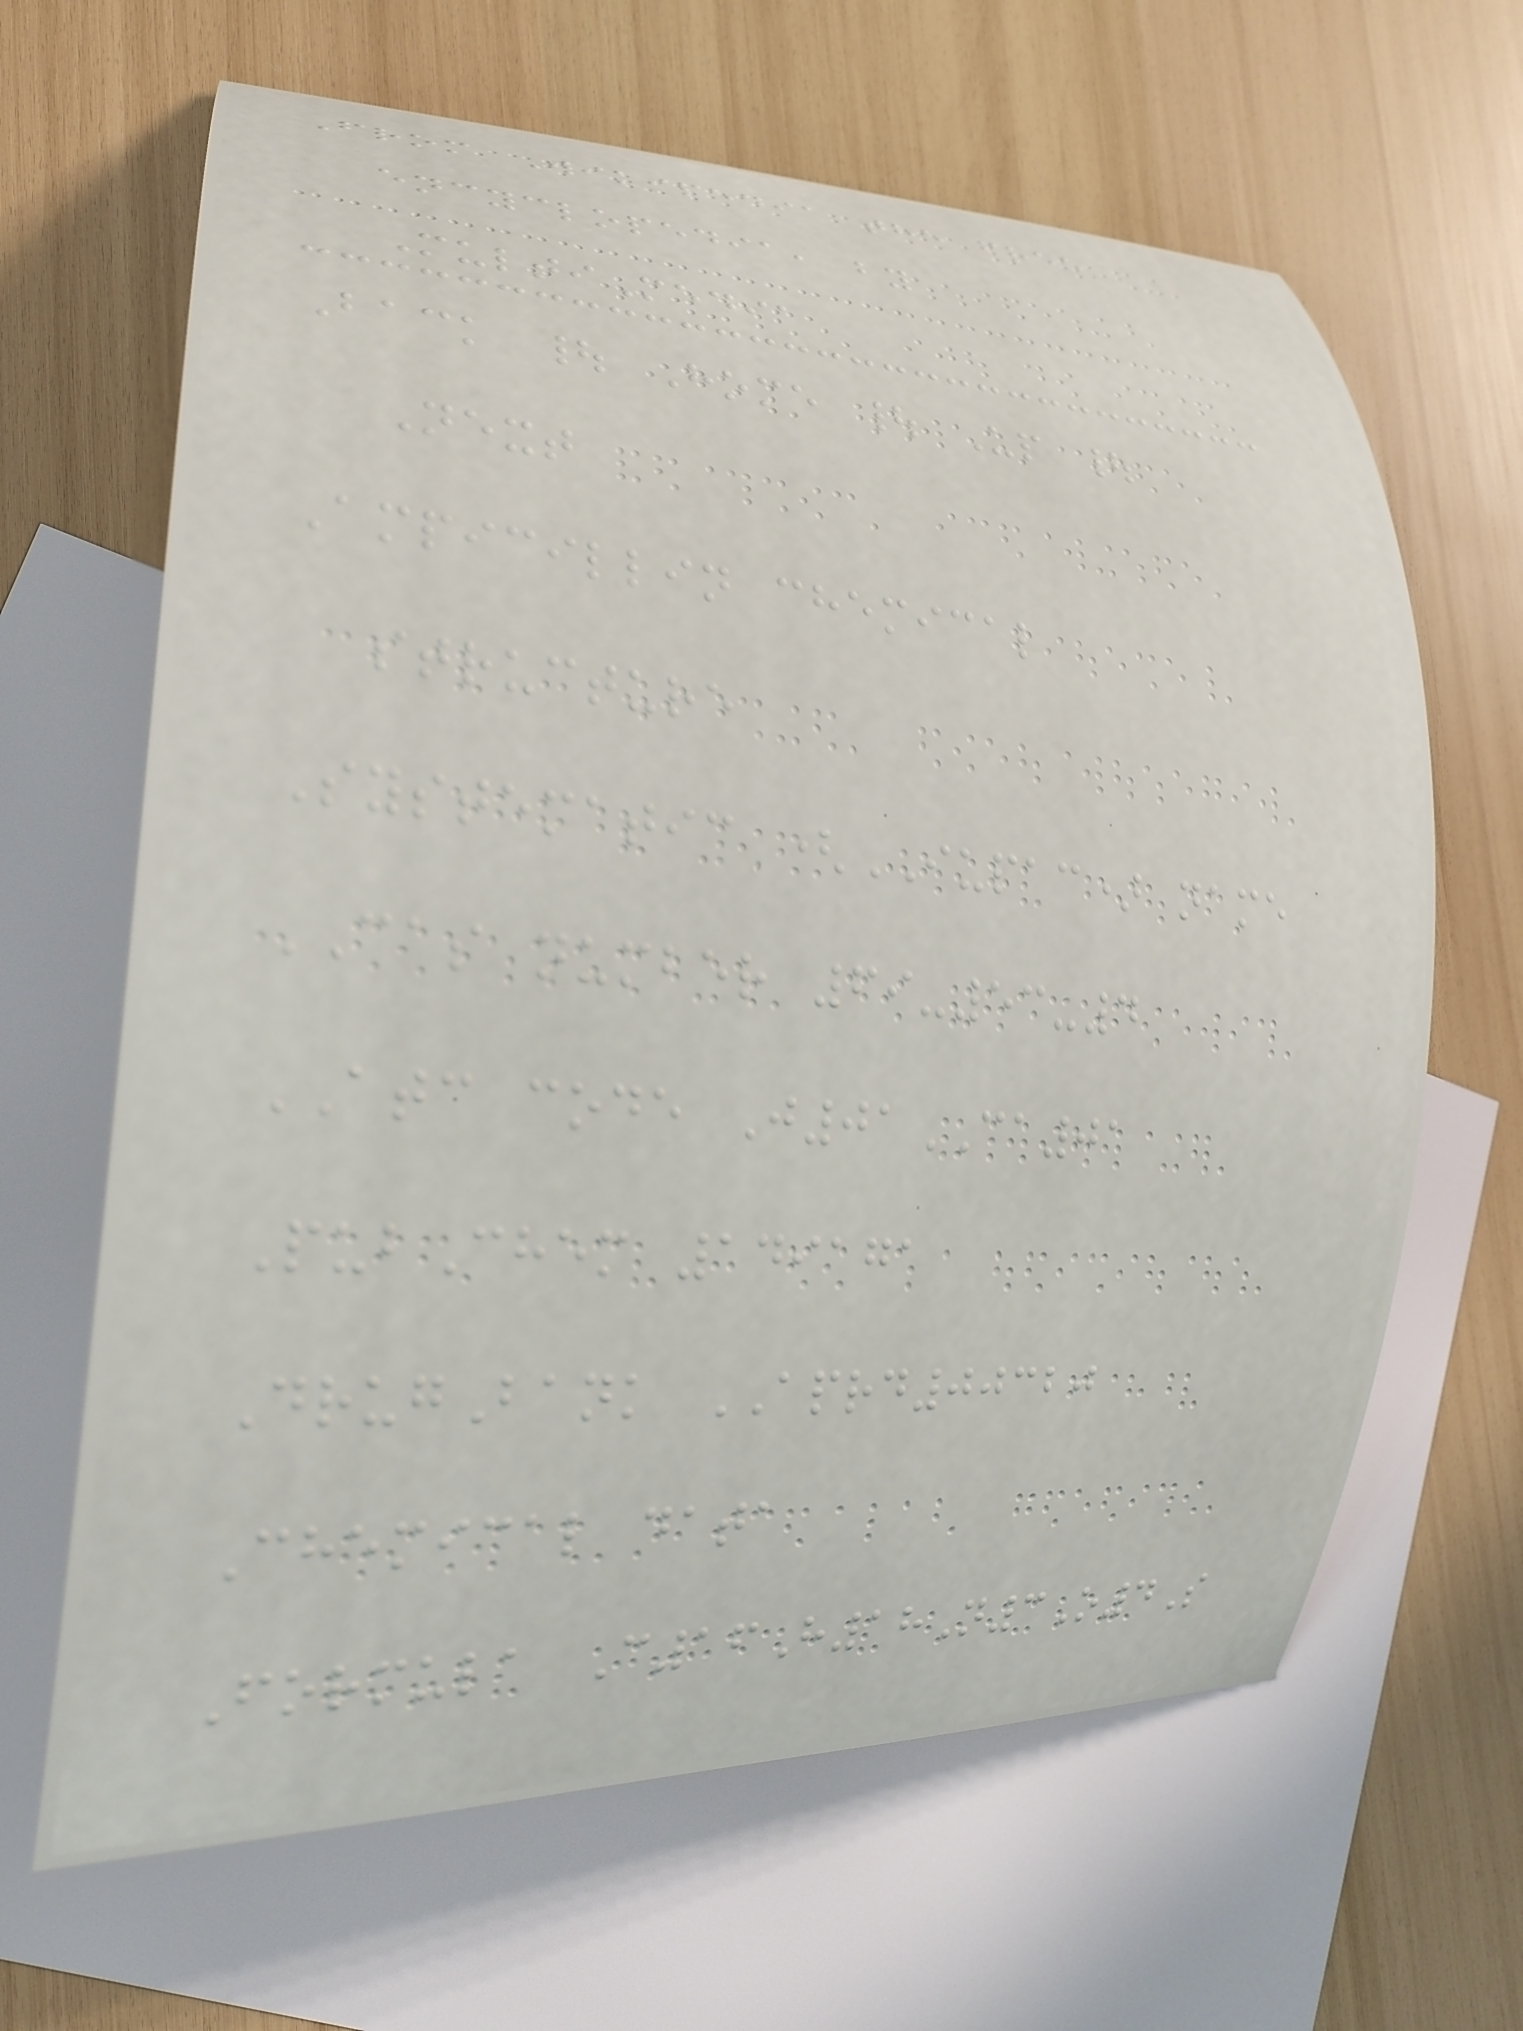From Wikipedia the free
encyclopedia, by
MultiMedia
Back | Home | Up |
Next
Ampicillin chemical
structure
Systematic (IUPAC) name
CAS number 69-53-4
ATC code J01CA01
PubChem 149171
DrugBank APRD00320
Chemical data
Formula C16H18N3O4S
